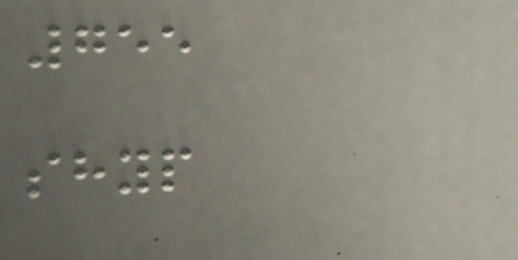755
shyp
